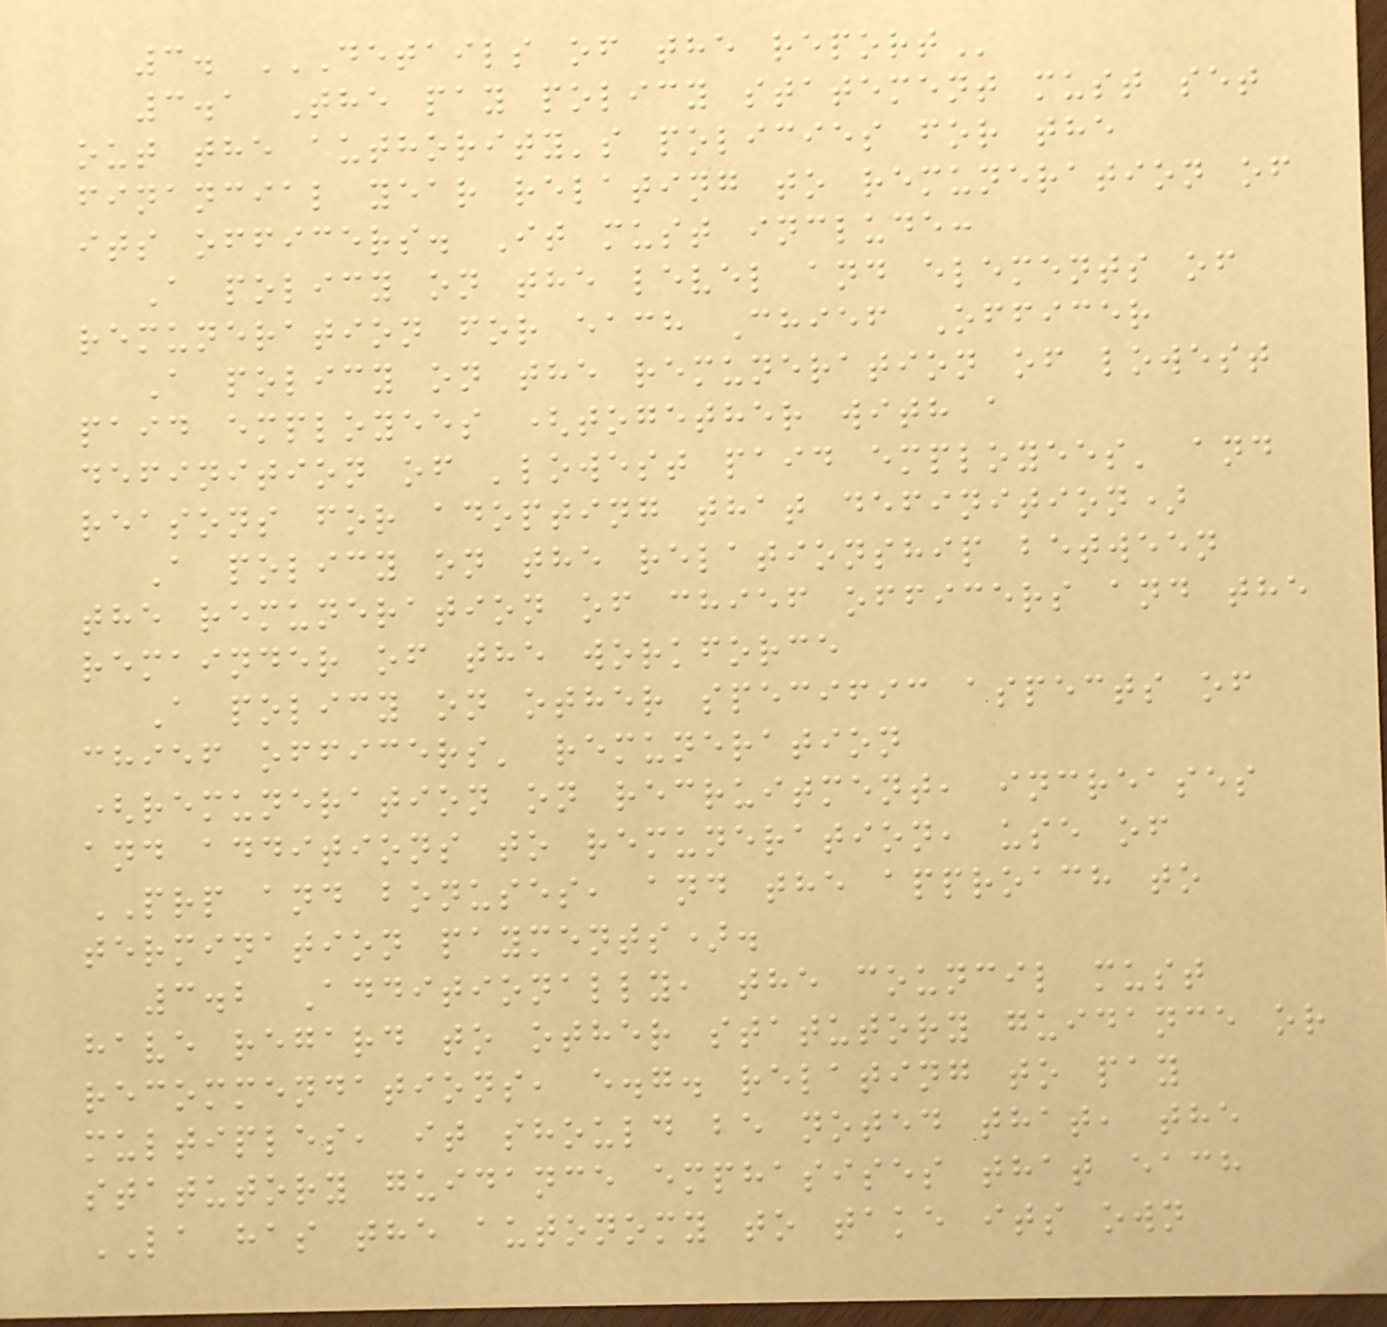3. DETAILS OF THE REPORT
3.1 The pay policy statement must set
out the authority's policies for the
financial year relating to remuneration of
its officers. It must include:
A policy on the level and elements of
remuneration for each Chief Officer
A policy on the remuneration of lowest
paid employees (together with a
definition of 'lowest paid employees' and
reasons for adopting that definition)
A policy on the relationship between
the remuneration of chief officers and the
remainder of the workforce
A policy on other specific aspects of
chief officers' remuneration
(remuneration on recruitment, increases
and additions to remuneration, use of
PRP and bonuses, and the approach to
termination payments).
3.2 Additionally, the council must
have regard to other statutory guidance or
recommendations, e.g. relating to pay
multiples, it should be noted that, the
statutory guidance emphasises that each
LA has the autonomy to take its own
